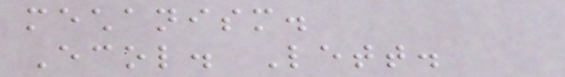mechanism.
Ecol. Lett.
